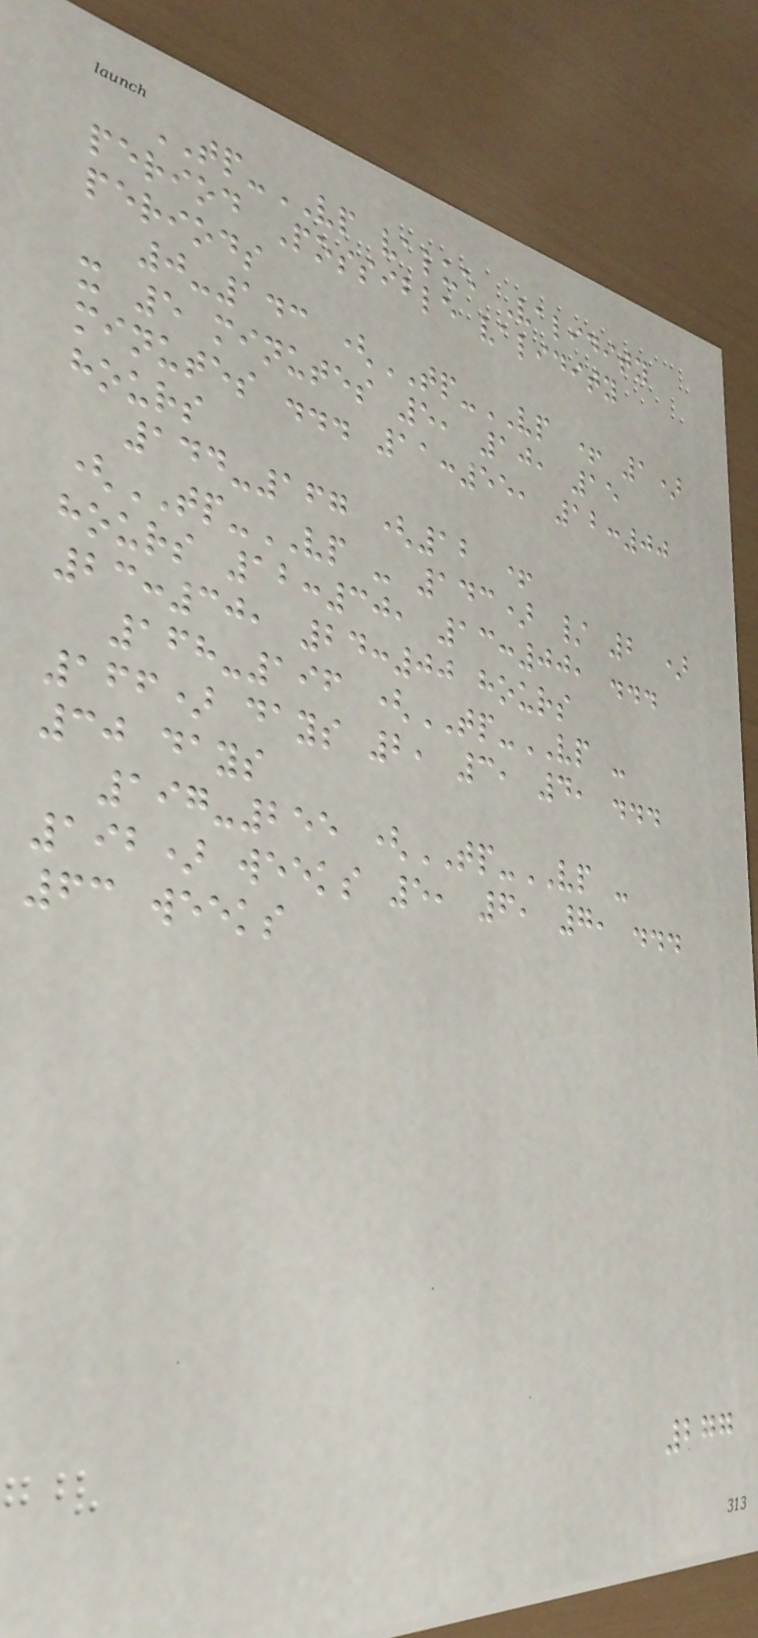TP-VP value Validity
period Possible validity
periods
0-143 (TP-VP + 1)
x 5 minutes 5, 10, 15
minutes ... 11:55, 12:00
hours
144-167 (12 +
(TP-VP - 143) / 2 )
hours 12:30, 13:00, ...
23:30, 24:00 hours
168-196 (TP-VP -
166) days 2, 3, 4, ...
30 days
197-255 (TP-VP -
192) weeks 5, 6, 7, ...
63 weeks
277
